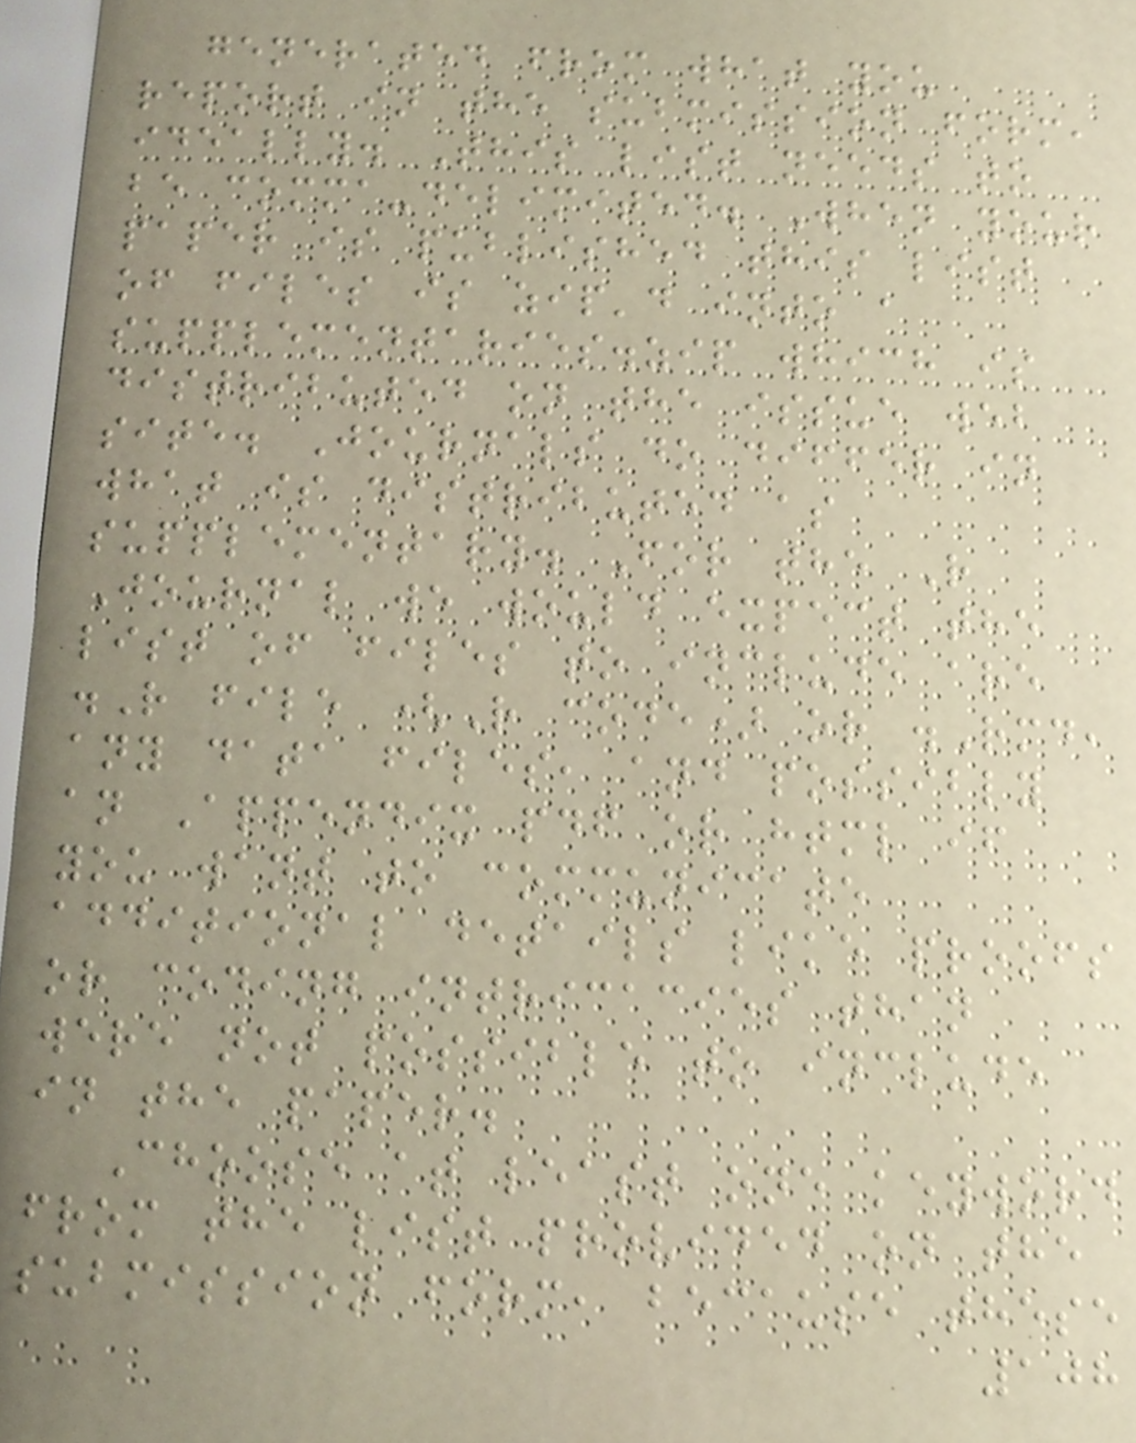generated from what you
report in the submission form,
ideally. This list needs to
be comma-delimited. When your
paper is published this list
of files is zip'd into a
supplementaries.zip which is
distributed on the issue web
site. Journals do differ in
what is distributed as
supplementary. For the R
Journal we would expect the
list of files to include are
.R file (R code) or .Rmd,
any data files, and possibly
an Appendix pdf or html if
you want to communicate
additional details like proofs
or coding intricacies than
were not possible to include
in the paper.
Choose at least one keyword
from the list provided on the
submission form, because these
108
